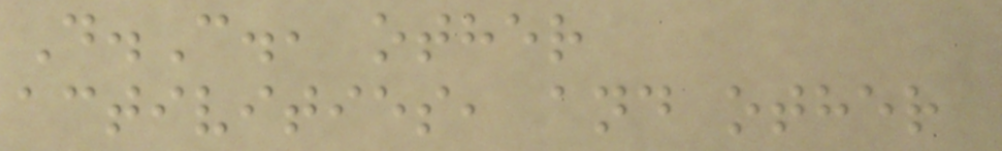D.C., other
activities, and other
